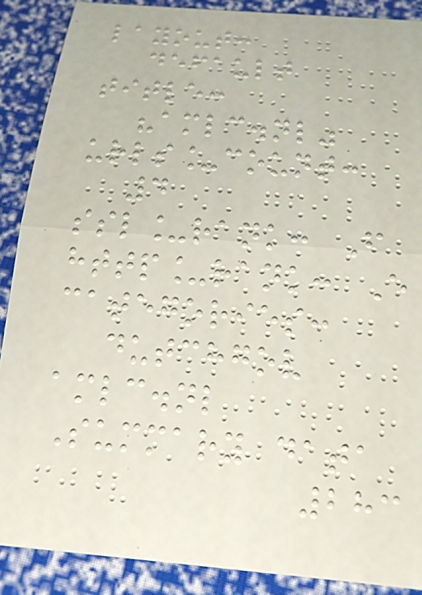layout:
default
title:
"amlc.nl"
urls_count:
4
ssl_rank: F
http_rank: E
categories:
dutchgov
amlc.nl
Summary data
283
